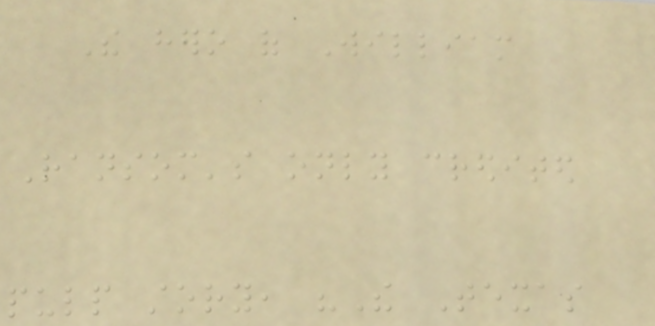The hero of William
Ransom's only credited
pulp story, "The Texas
